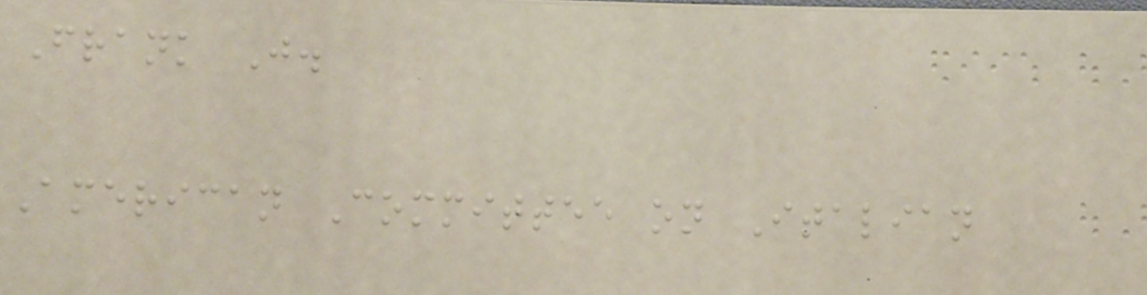Frank J.
American Committee on Italian
